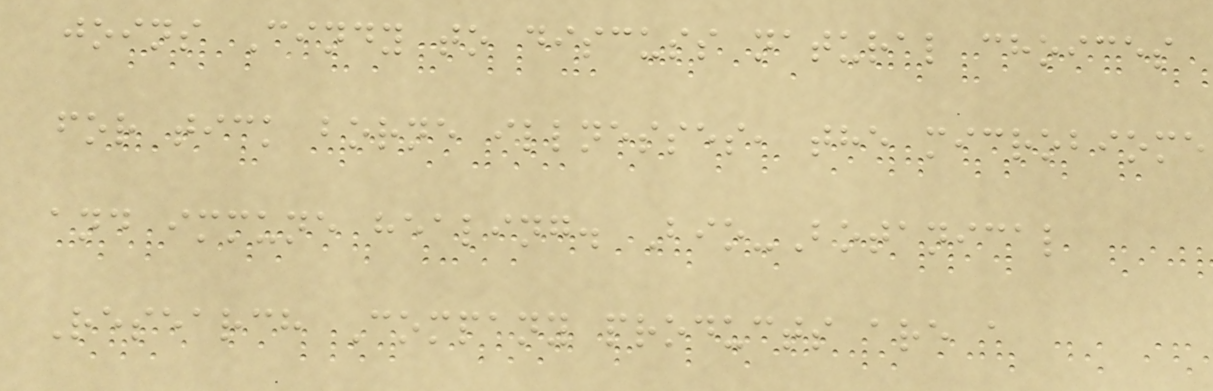joins Cindy to discuss natural choices
for tick borne illnesses, the microbiome
and immune healing. Bio-Botanical
Research Company products are a
